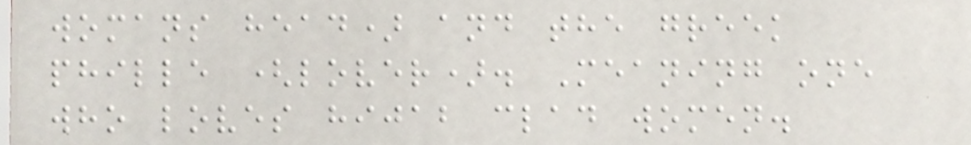womans head) and the greek
phille (lover). Meaning one
who loves hijab clad women.
